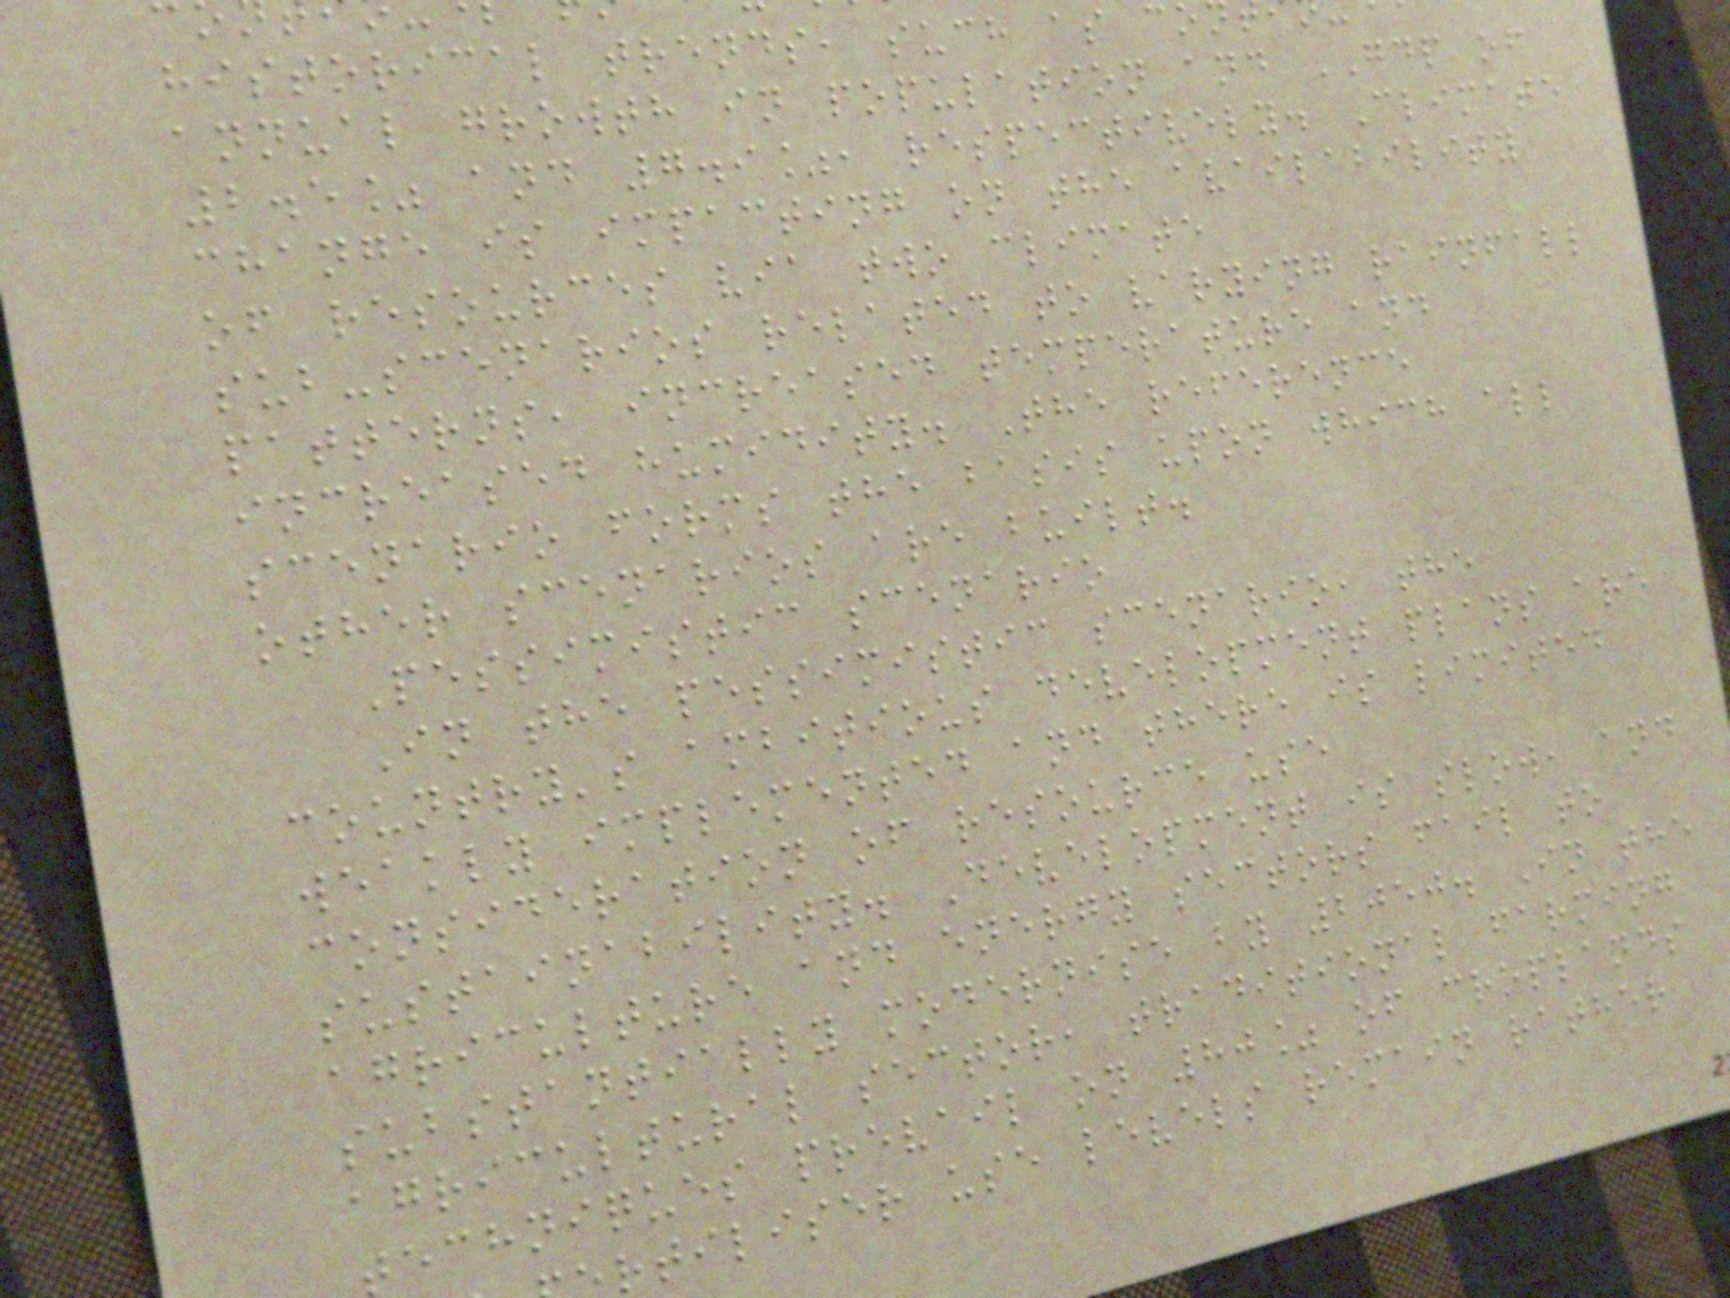historical trends, such as co
annual growth in population and GDP of
2.5% and 7.9%, respectively. Climate
change is impacting on the availability
of resources via two climate
sub-scenarios related to varying rainfall
patterns, increased temperature and
increased humidity. The reference
scenario forms the basis upon which all
other scenarios are built.
Pessimistic scenario
In the pessimistic scenario, the
country's ambitious development plans are
weakly implemented and there is limited
consideration of resource use
sustainability. Development is slow, and
agriculture and energy sectors fail to
substantially modernise by 2050. In the
agricultural sector, traditional farming
echniques prevail on 80% of croplands
rtiliser use levels remain rather
